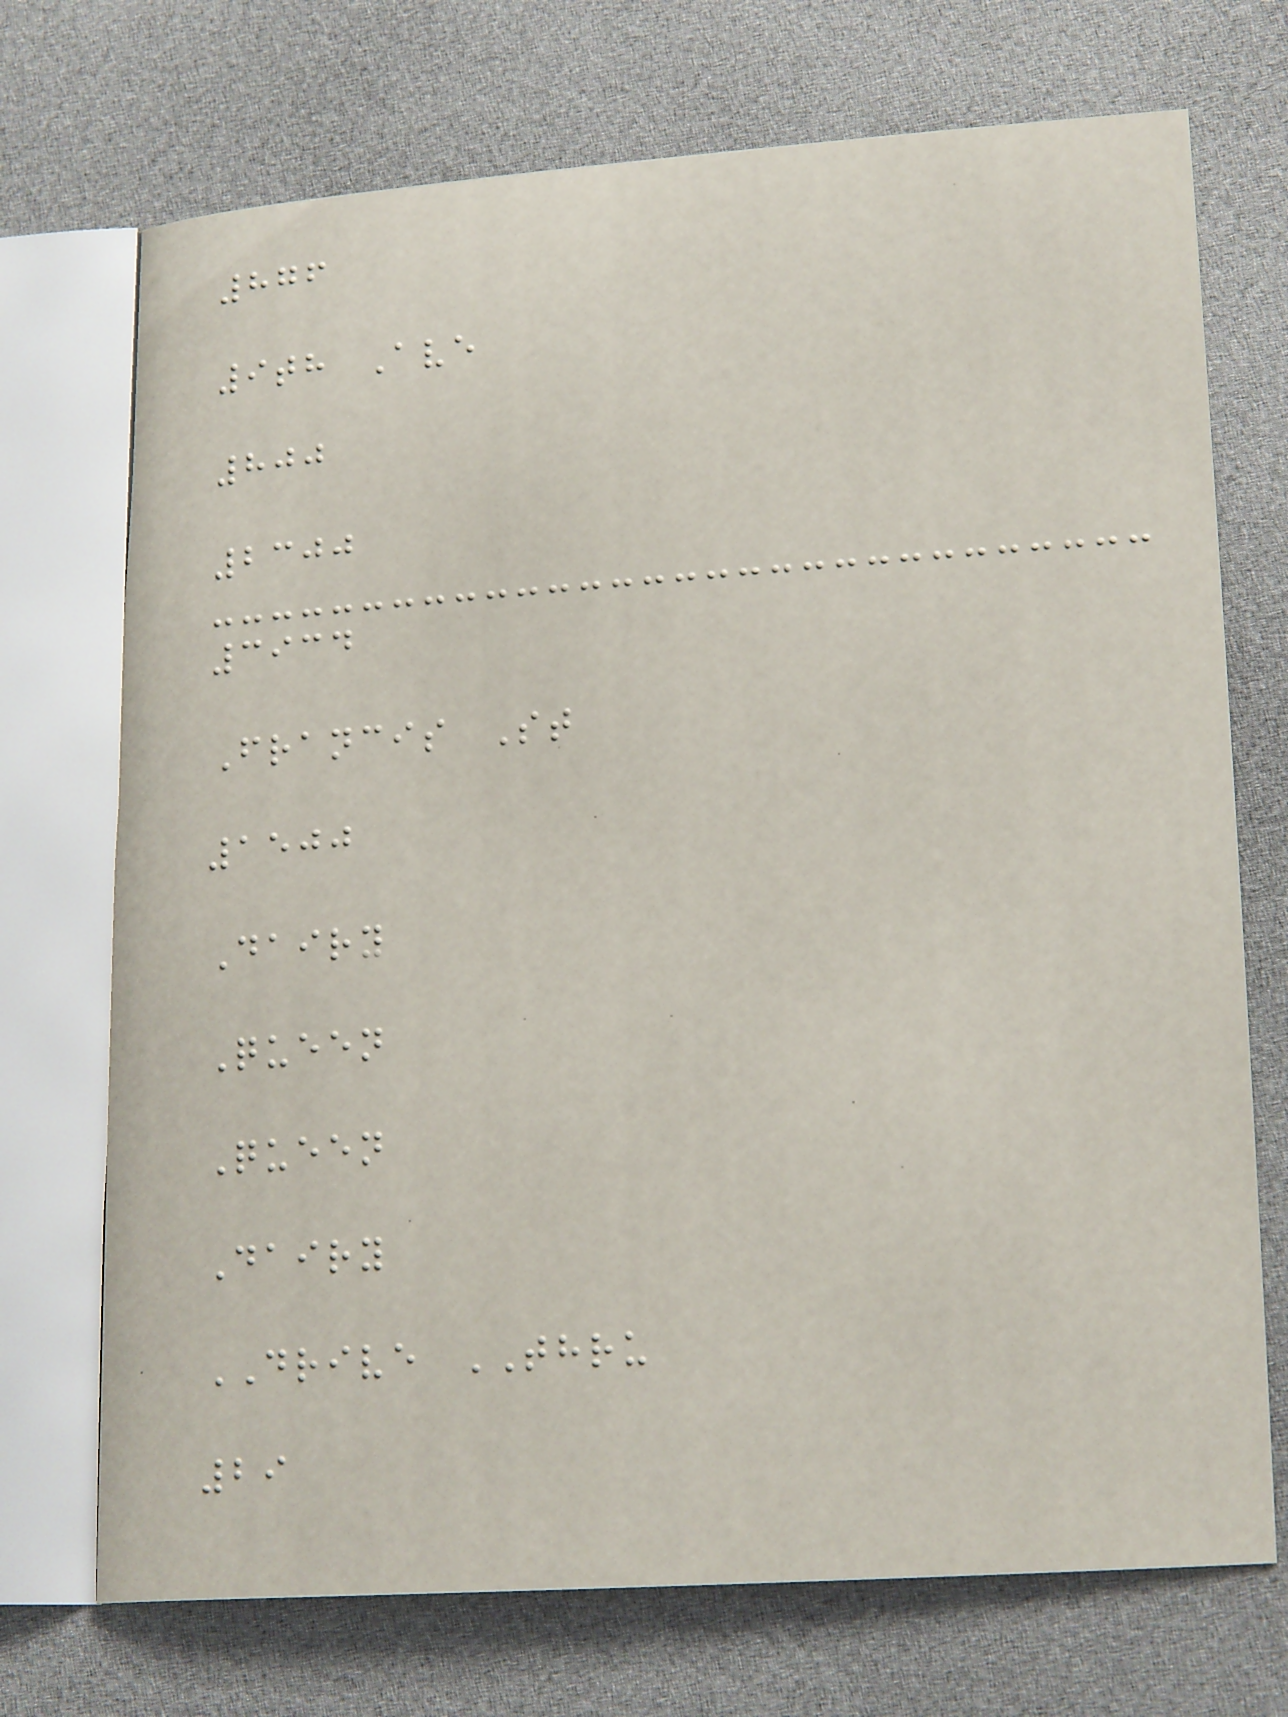876
9th Ave
800
2300
3934
Francis St
1500
Dairy
Queen
Queen
Dairy
DRIVE THRU
29
